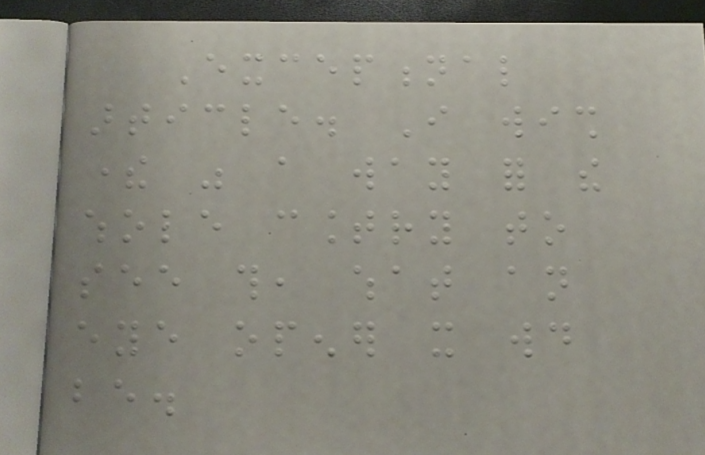Exceptional
article. I wish
there was a way for the
whole country to
see this, what an
eye opener it would
be.
